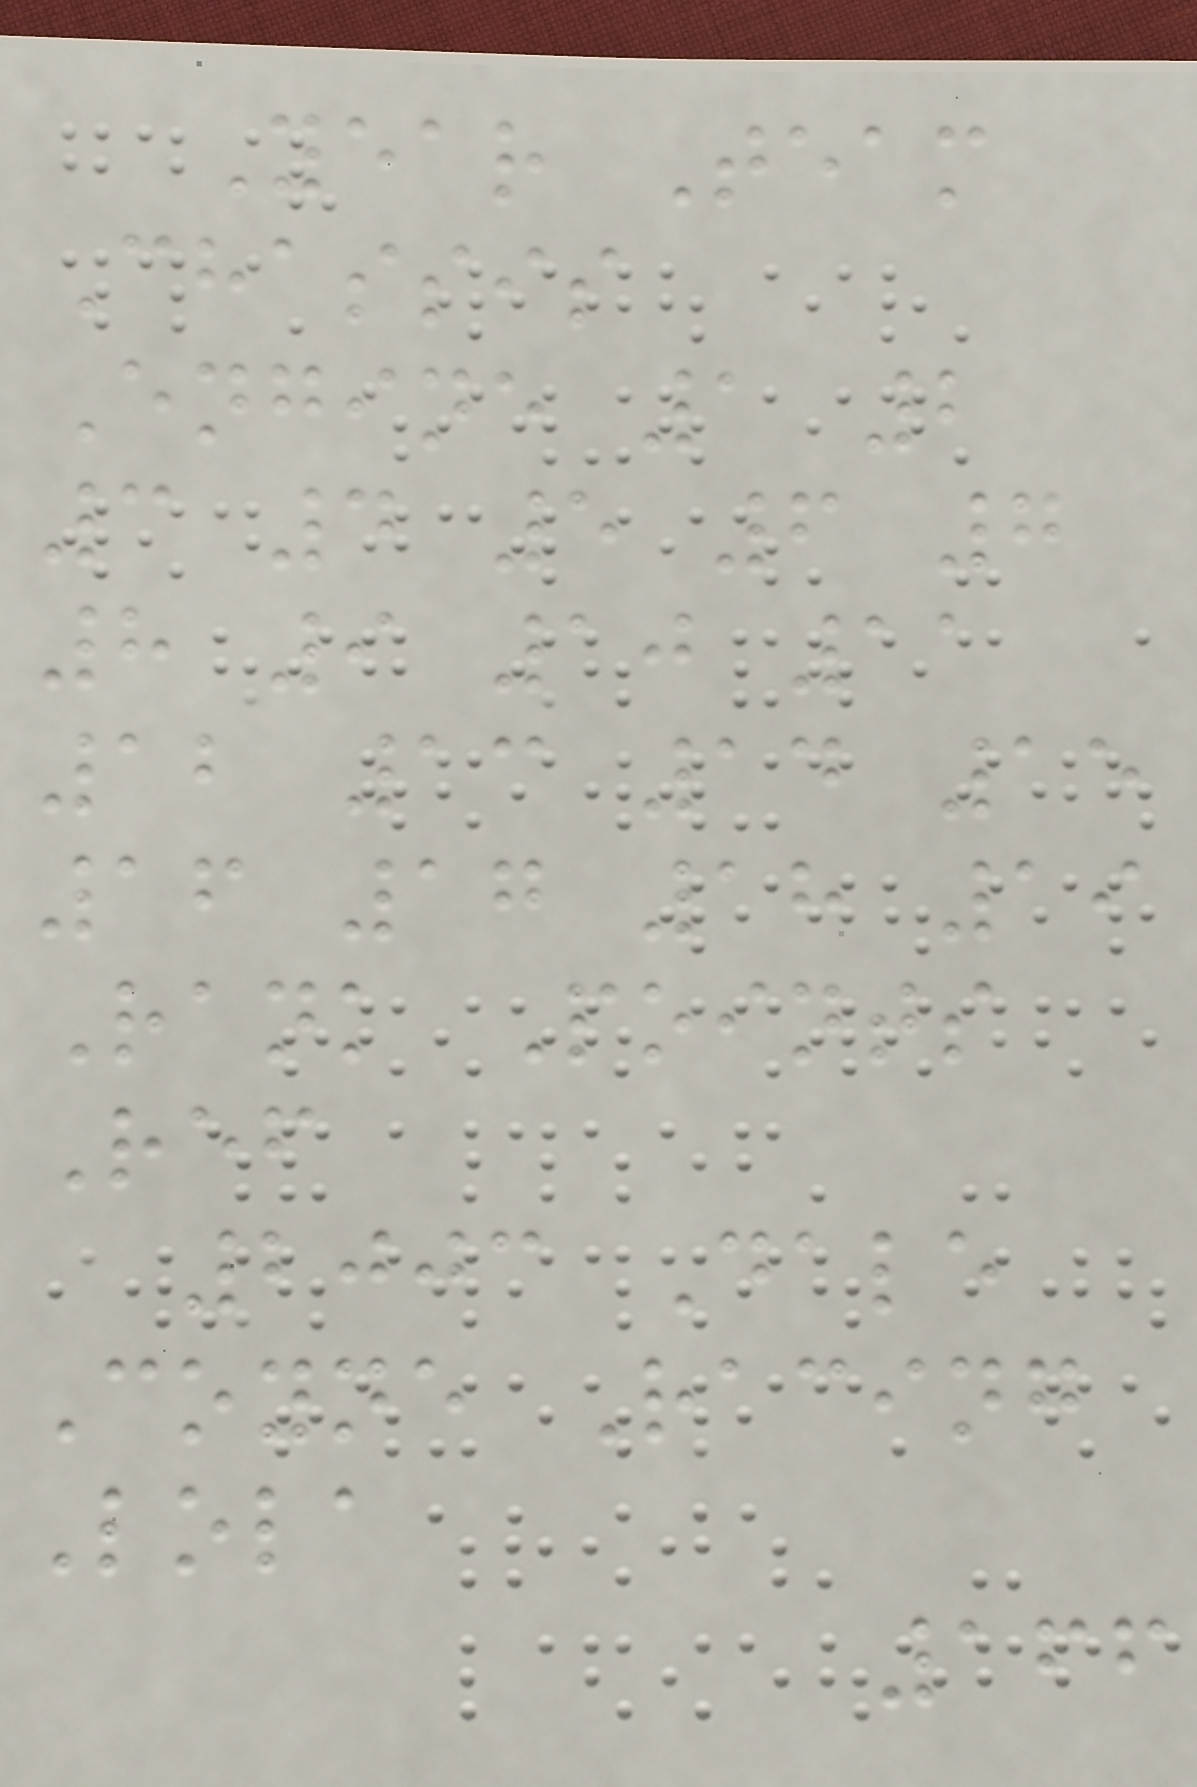Year Team
Chassis
Engine 1 2
3 4 5 6 7
8 9 10 11
12 13 14 15
16 17 18 19
Rank Points
Ref
2003 Dale
Coyne Racing
Lola
166
